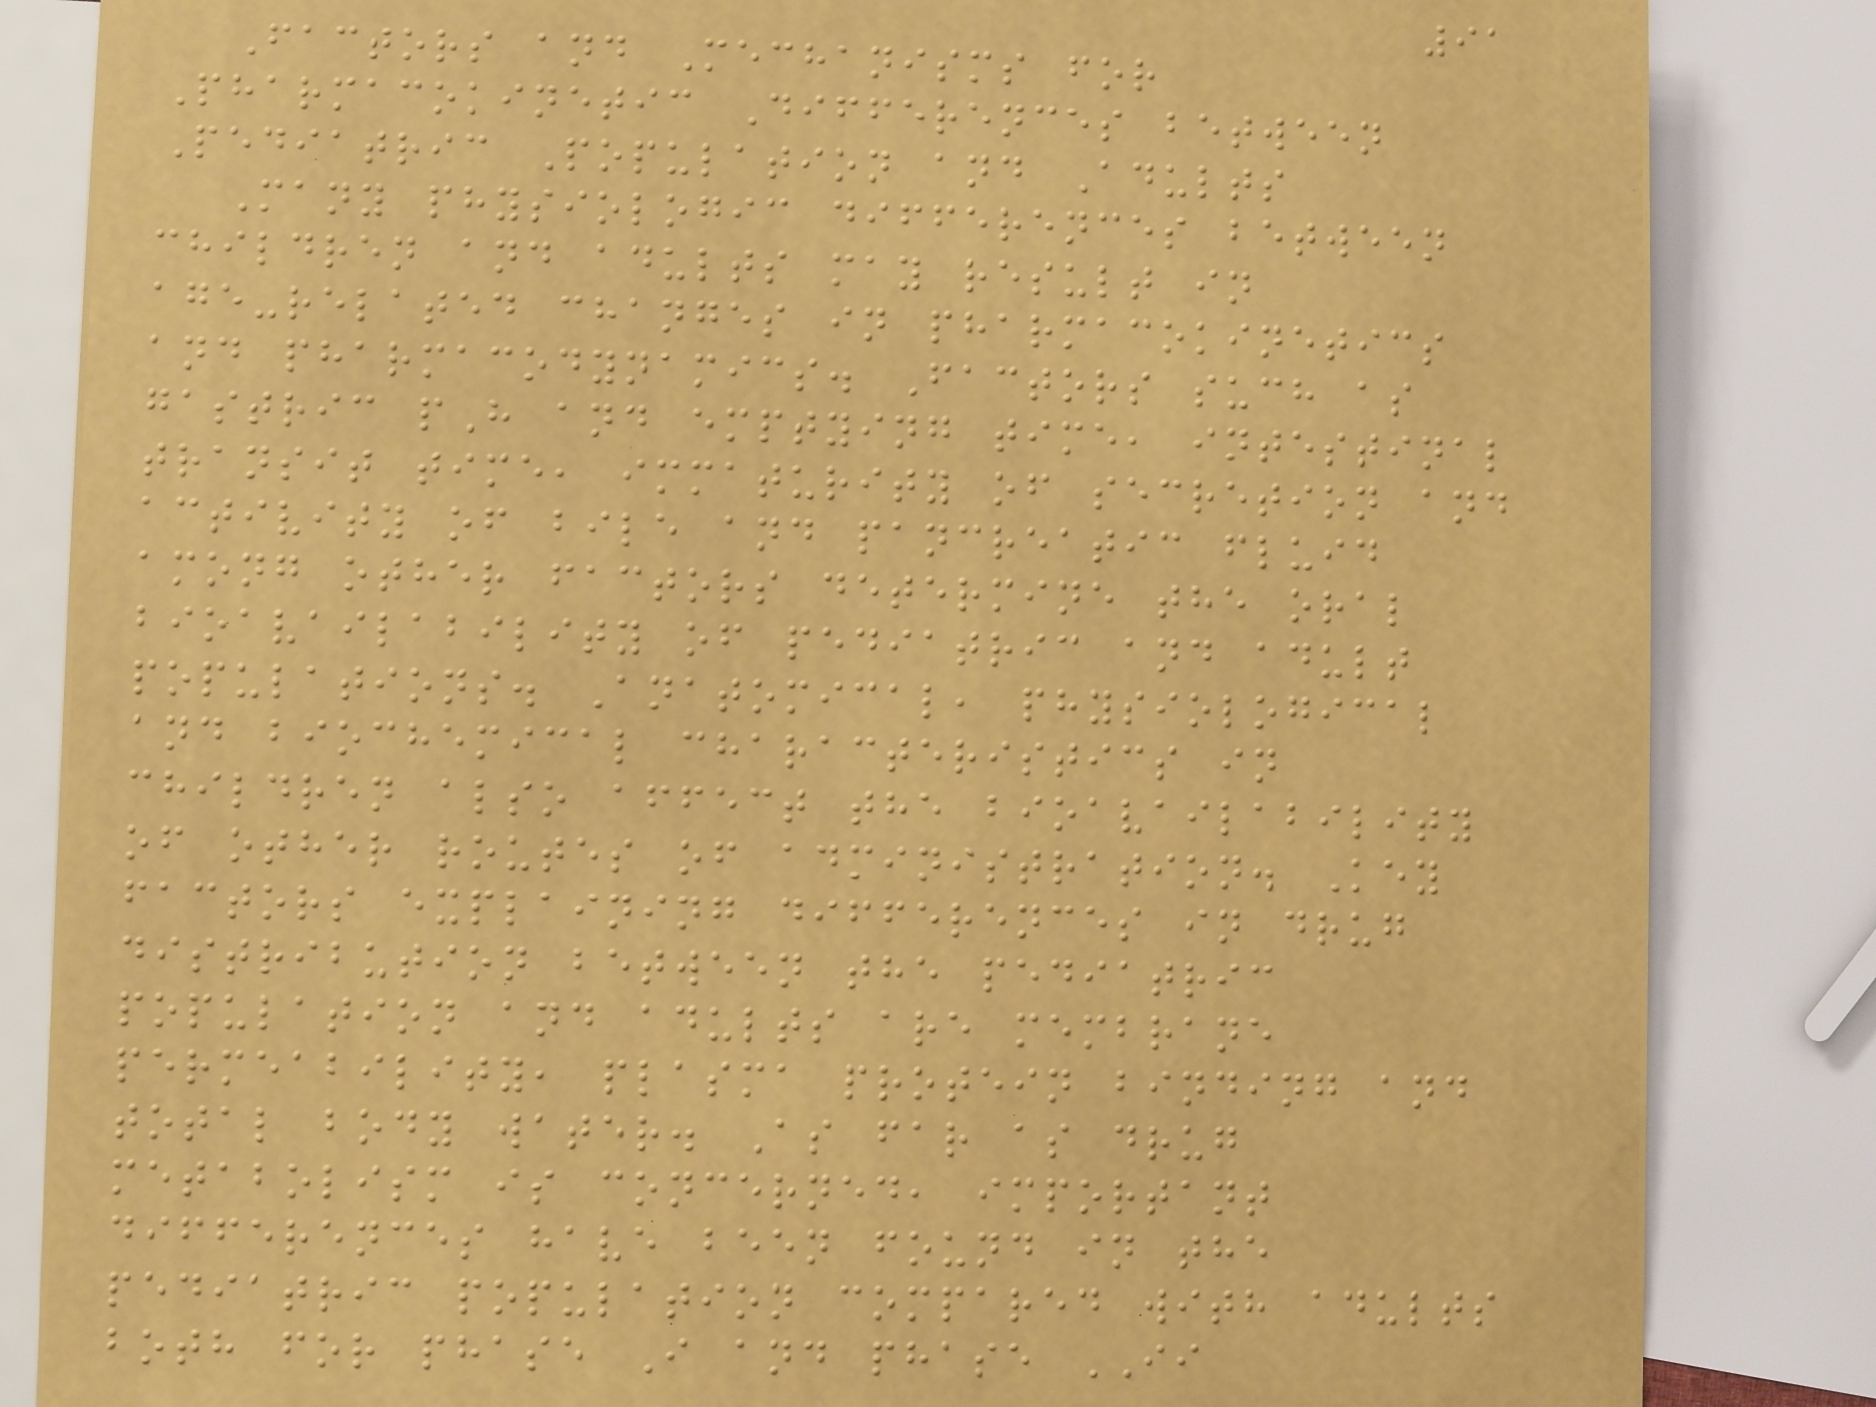91
Factors and Mechanisms for
Pharmacokinetic Differences between
Pediatric Population and Adults
Many physiologic differences between
children and adults may result in
age-related changes in pharmacokinetics
and pharmacodynamics. Factors such as
gastric pH and emptying time, intestinal
transit time, immaturity of secretion and
activity of bile and pancreatic fluid
among other factors determine the oral
bioavailability of pediatric and adult
populations. Anatomical, physiological
and biochemical characteristics in
children also affect the bioavailability
of other routes of administration. Key
factors explaining differences in drug
distribution between the pediatric
population and adults are membrane
permeability, plasma protein binding and
total body water. As far as drug
metabolism is concerned, important
differences have been found in the
pediatric population compared with adults
both for phase I and phase II
